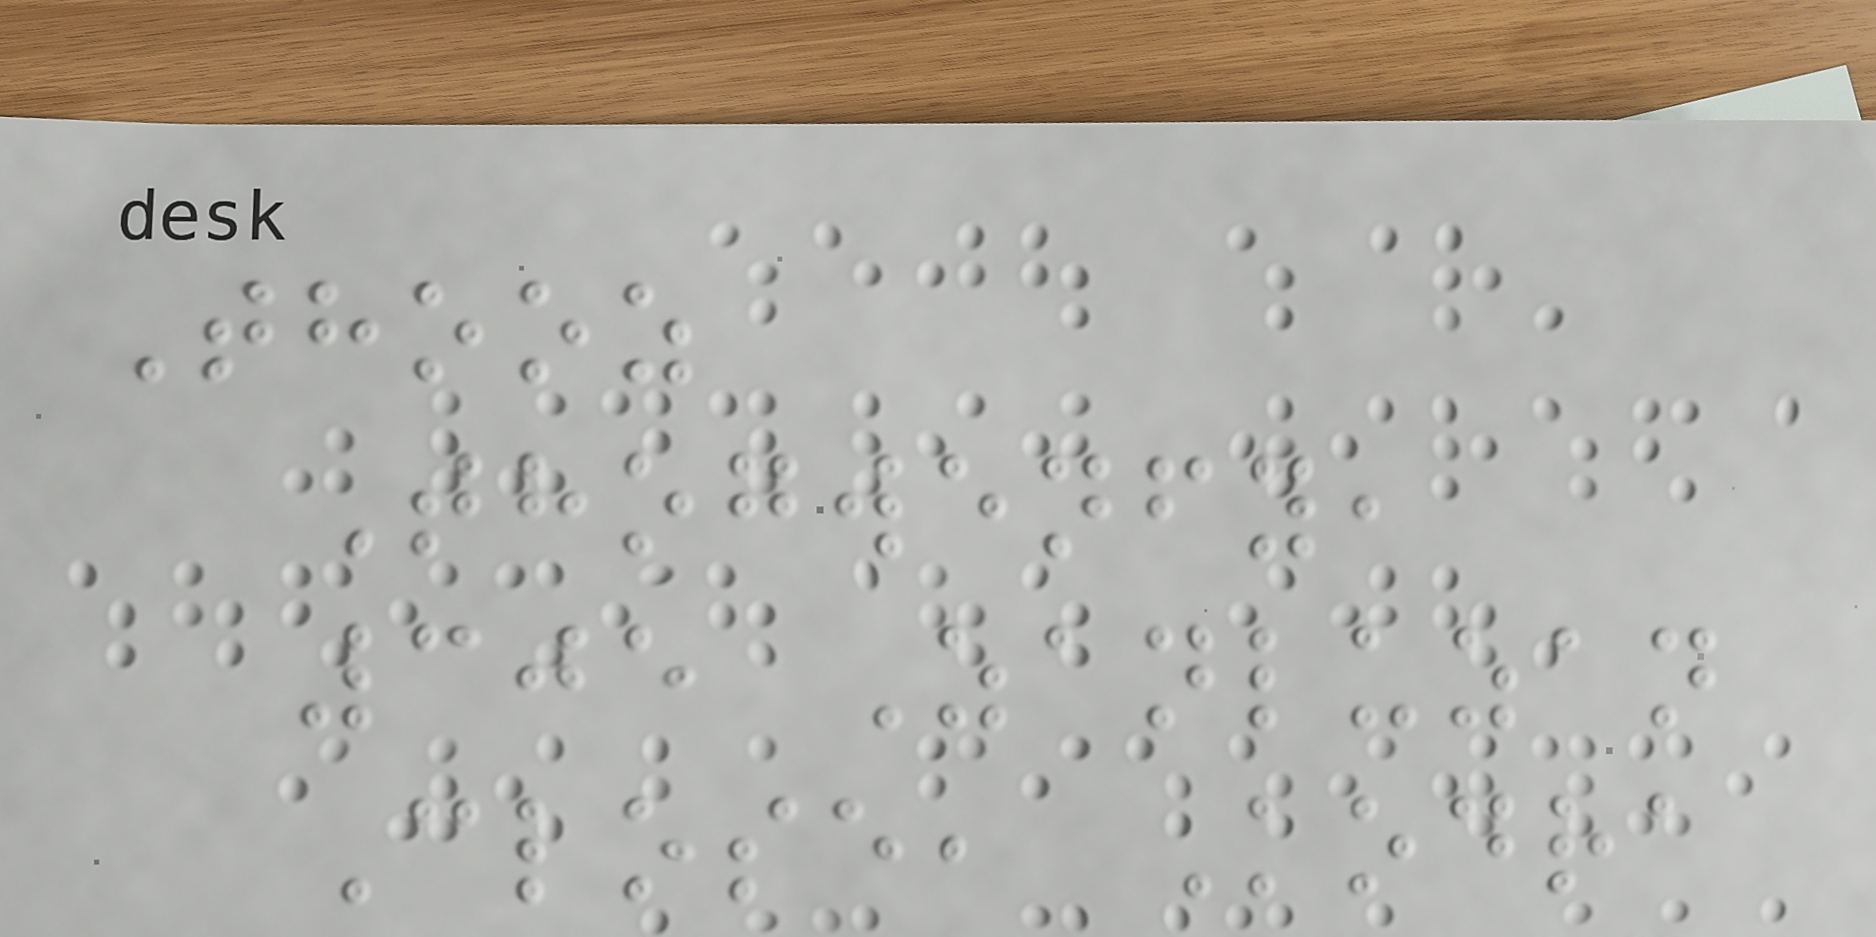Thooz
Thogwenfy,
305 Zanluzan
Close, Kodra
